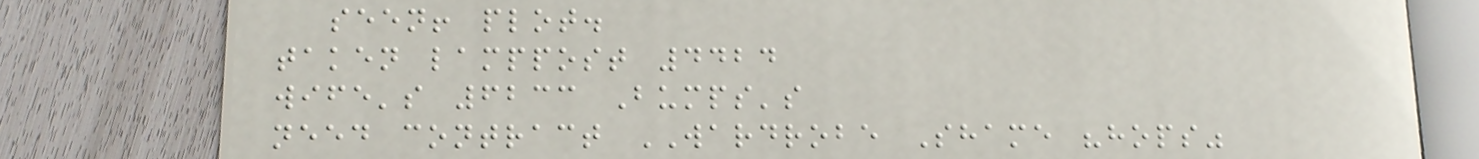seen! plot.
taken lamppost 4424
wife's 6233 Bumps's
need contract WARDROBE Shame "hops"
